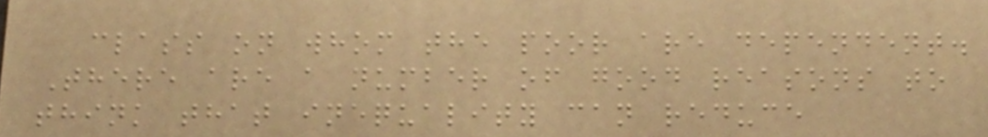class on whom the poor are dependent.
There are a number of good reasons to
think that inequality can reduce
